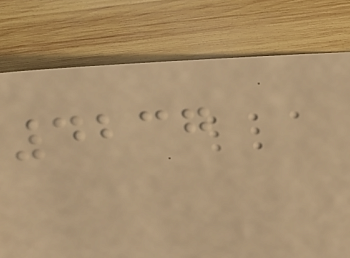4237
